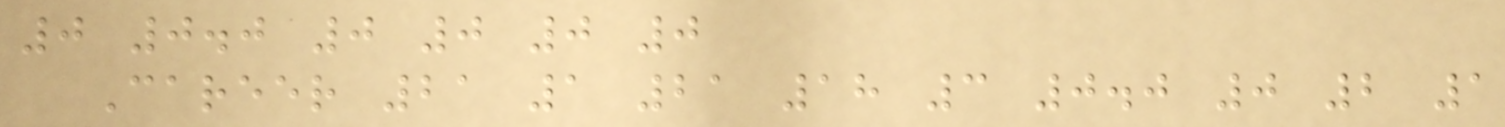0 0.0 0 0 0 0
Career 21 1 21 18 3 0.0 0 2 1
